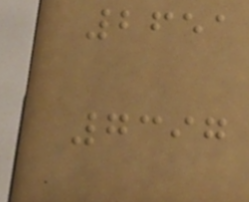2651
7397
